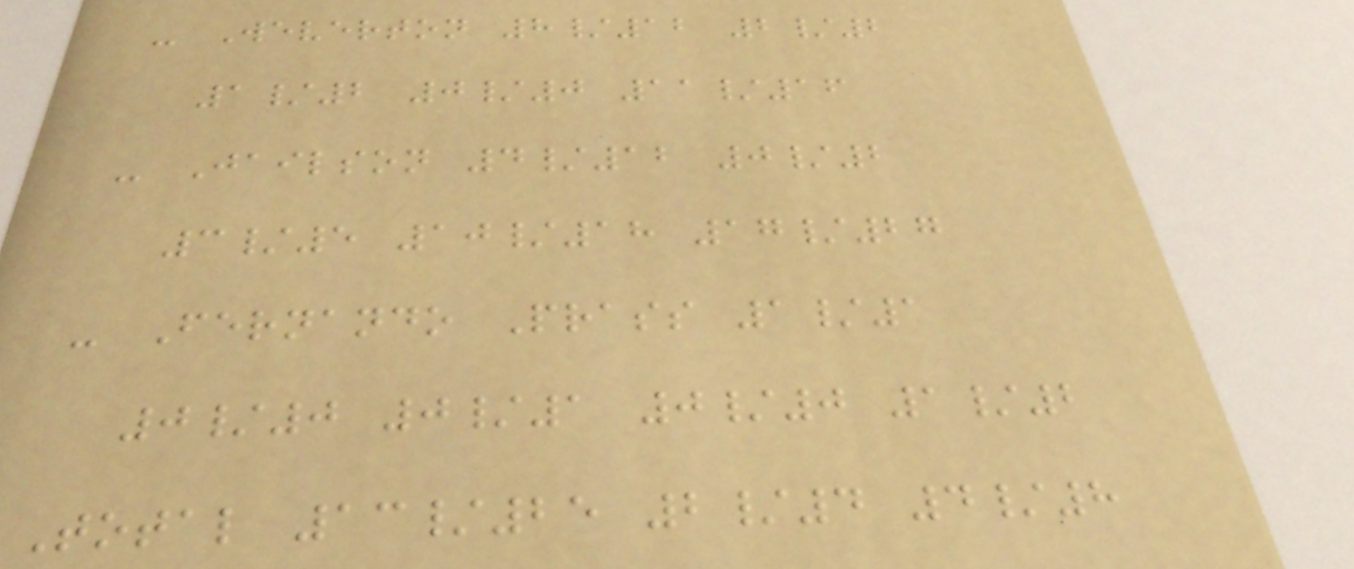- Weverton 8/12 2/2
1/2 0/0 11/16
- Jailson 4/12 0/2
3/5 10/18 17/27
- Fernando Prass 1/1
0/0 0/1 0/0 1/2
Total 13/25 2/4 4/8
